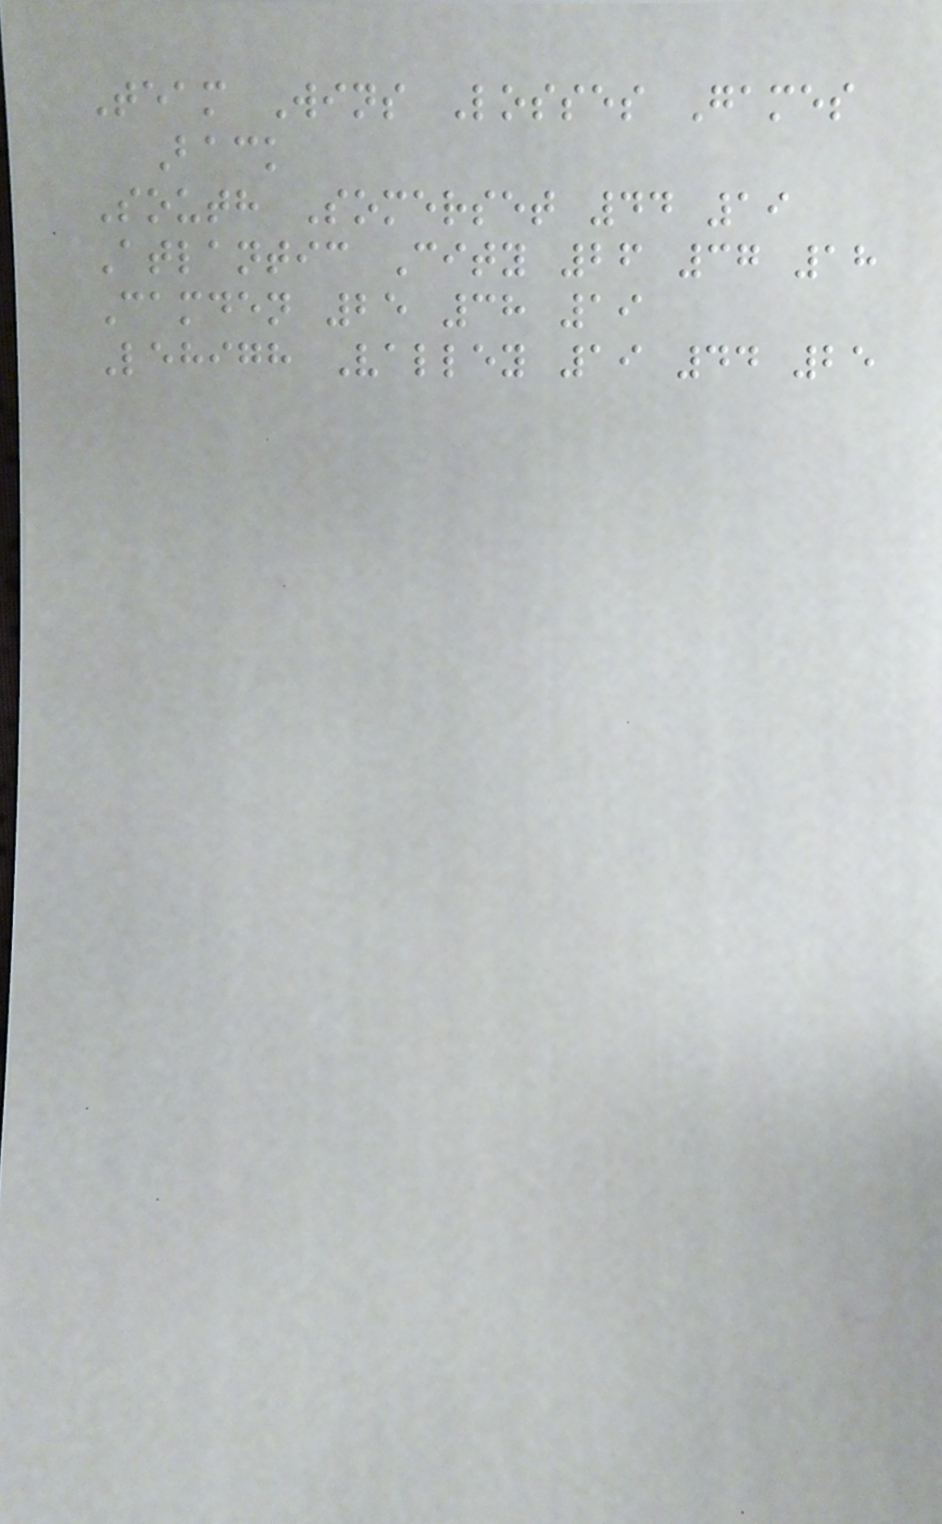Team Wins Losses Games
Back
South Somerset 44 19
Atlantic City 26 37 18
Camden 25 38 19
Lehigh Valley 19 44 25
